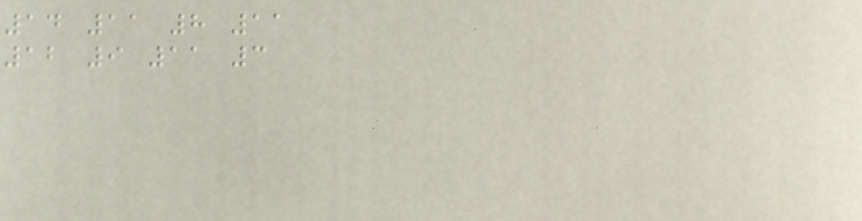14 11 8 11
12 9 11 3
